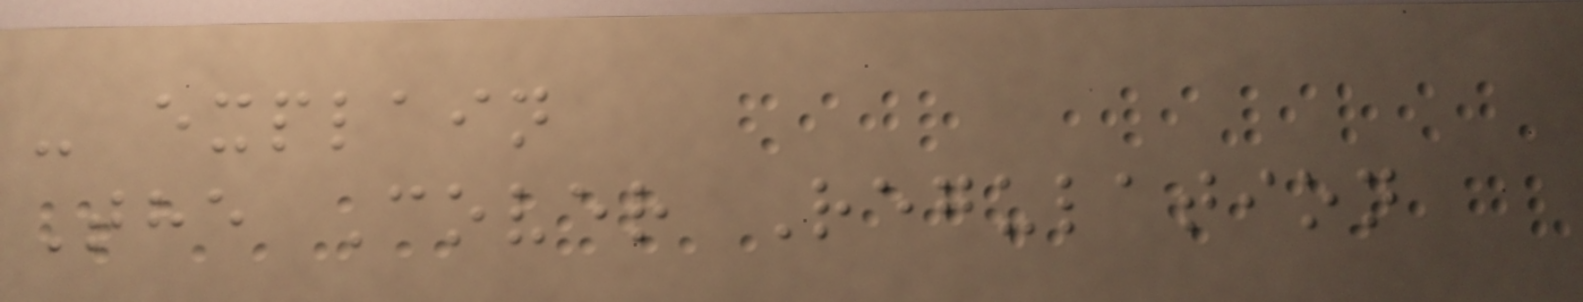- explain
The Cover Regulation
